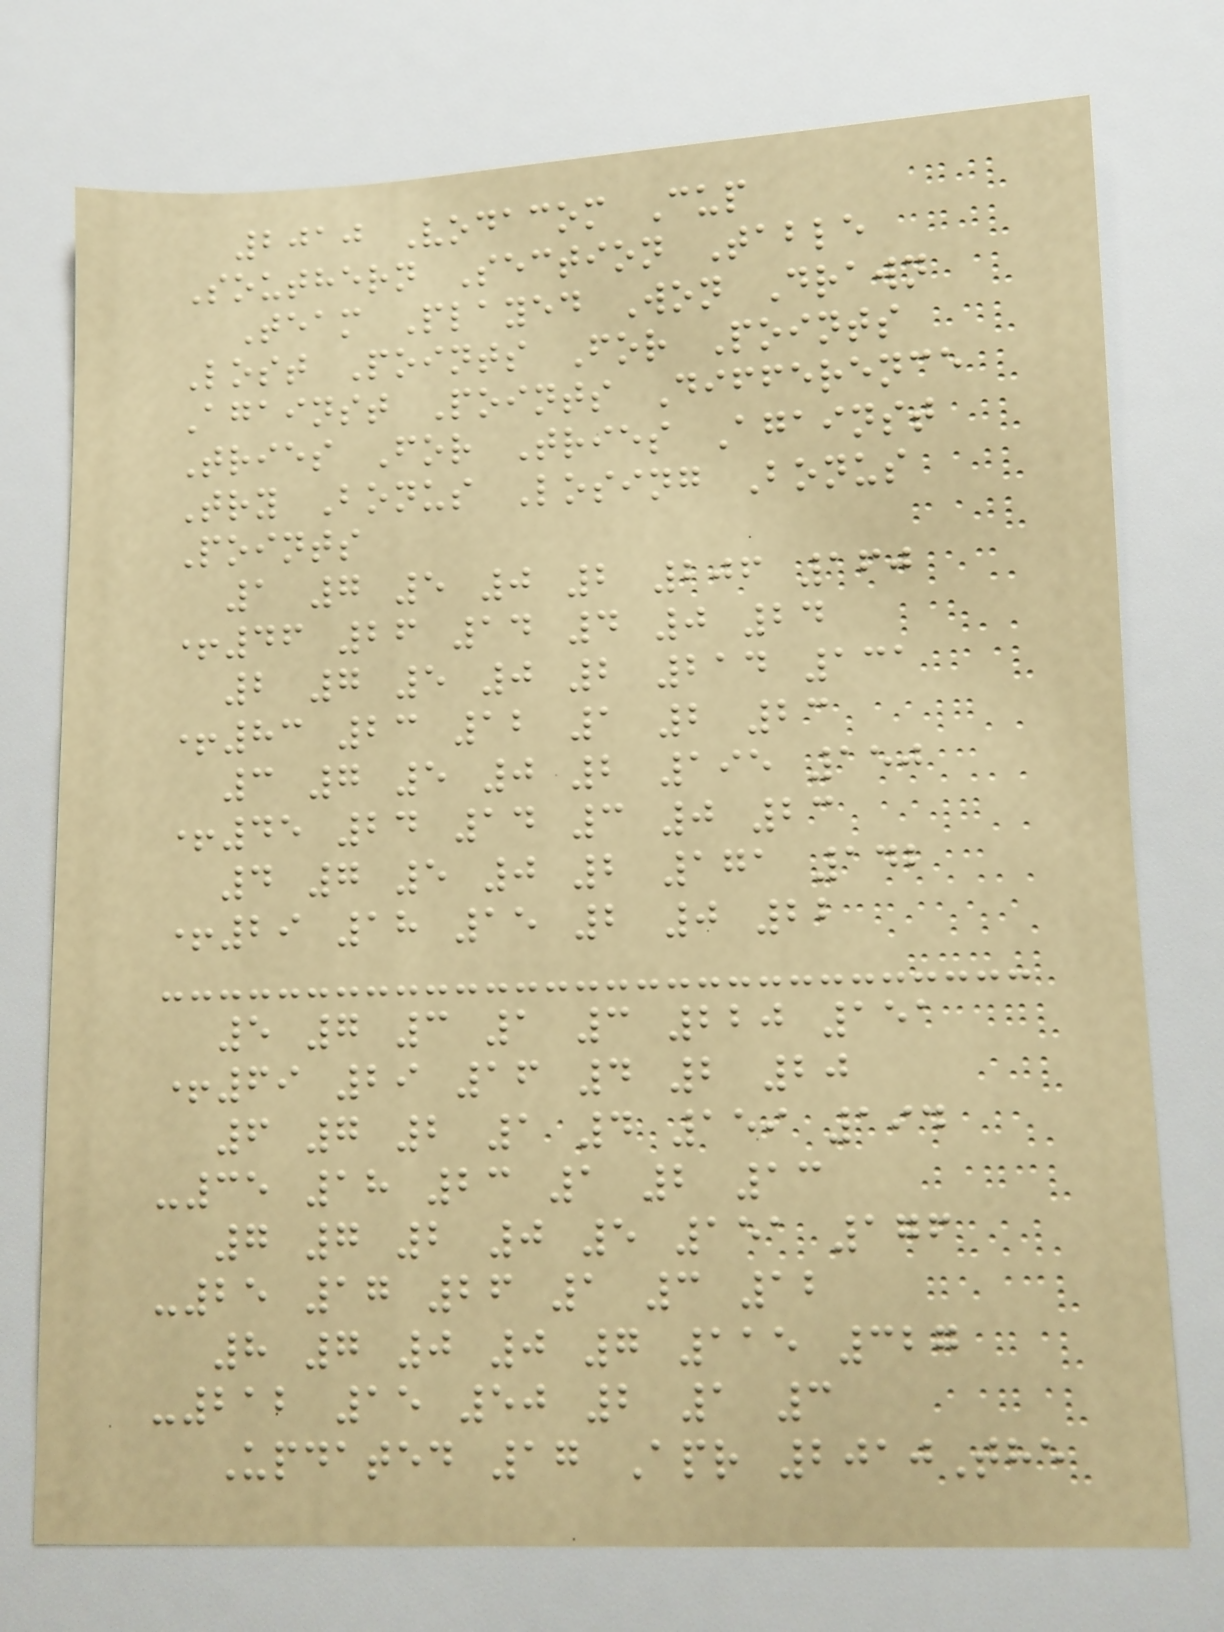2010 Vodacom Cup
Southern Section Table
Team Played Won Drawn
Lost Points For Points
Against Points Difference
Tries For Tries Against
Try Bonus Losing Bonus
Points
1 7 5 0 2 206 160
+46 26 14 4 0 24
2 7 5 0 2 214 131
+83 23 12 1 2 23
3 7 5 0 2 195 150
+45 24 14 3 0 23
4 7 5 0 2 171 142
+29 18 15 2 0 22
5 7 3 1 3 220 151
+69 29 16 4 2 20
6 7 2 1 4 159 194
-35 18 23 1 2 13
7 7 2 0 5 151 176
-25 17 26 1 3 12
8 7 0 0 7 115 327
-212 15 50 2 1 3
Updated 17 Apr 2010The
